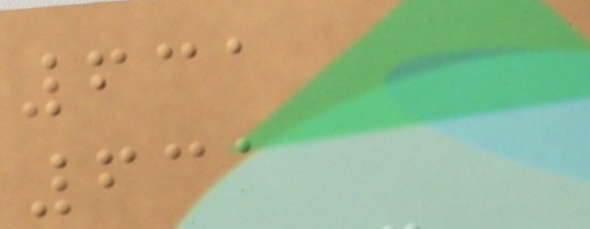631
631
